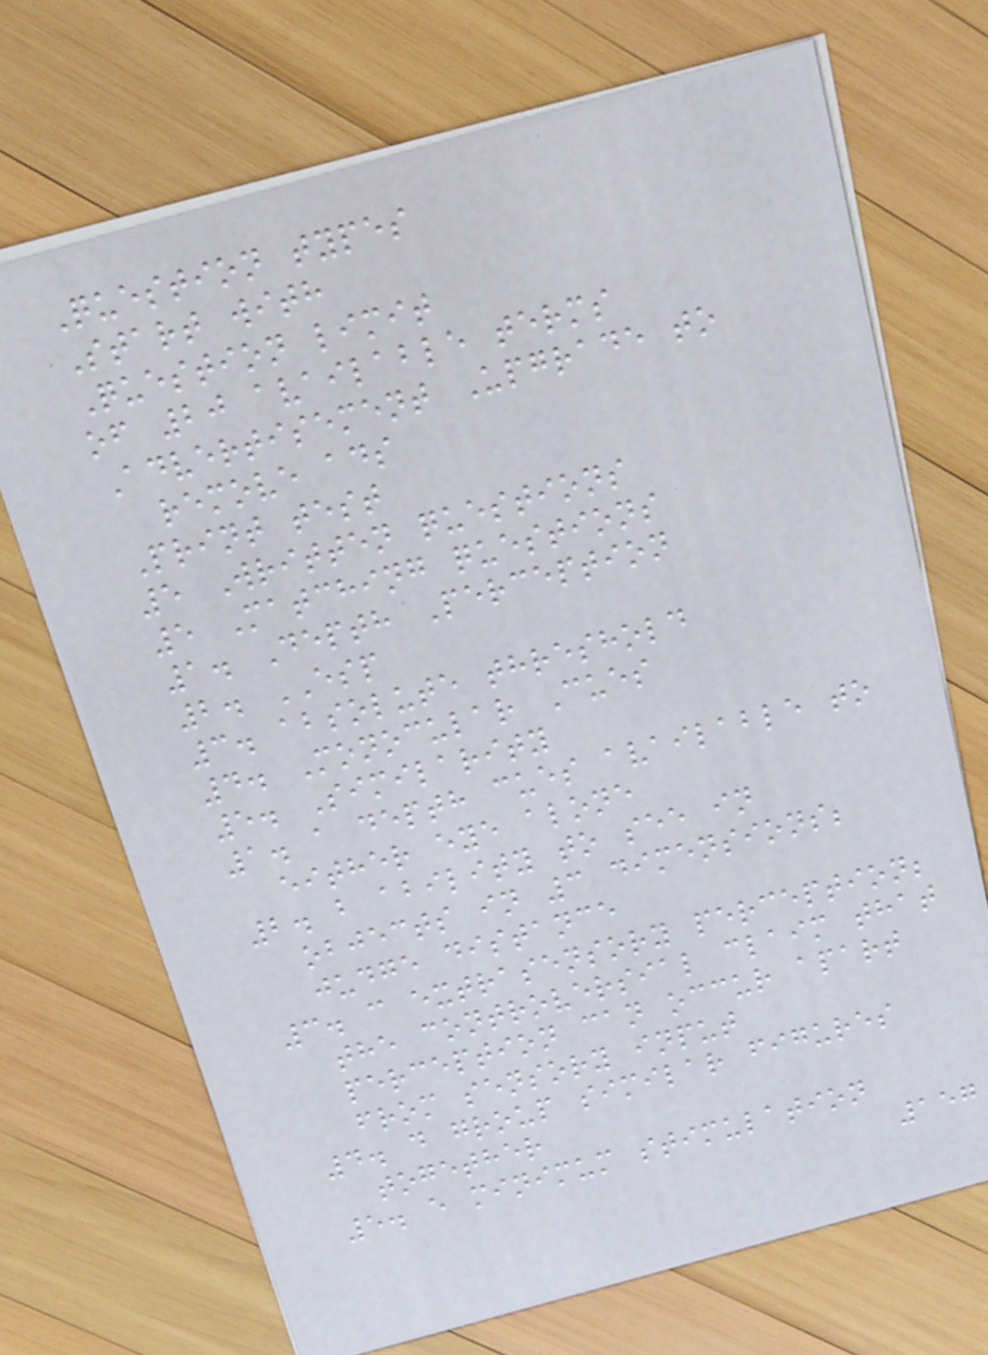Question types
Start with
Question limit
of 20 available terms
Advertisement Upgrade to
remove ads
Print test
5 Written questions
5 Matching questions
1. Depth Perception
2. ESP
3. absolute threshold
4. Monocular Cues
5. Similarity
1. a depth cues available to
either eye alone
2. b ability to see in
objects in 3 dimensions;
judge distance
3. c extrasensory perception;
the controversial claim that
perception can occur apart
from sensory input
4. d group similar figures
together
5. e minimum stimulation
157
